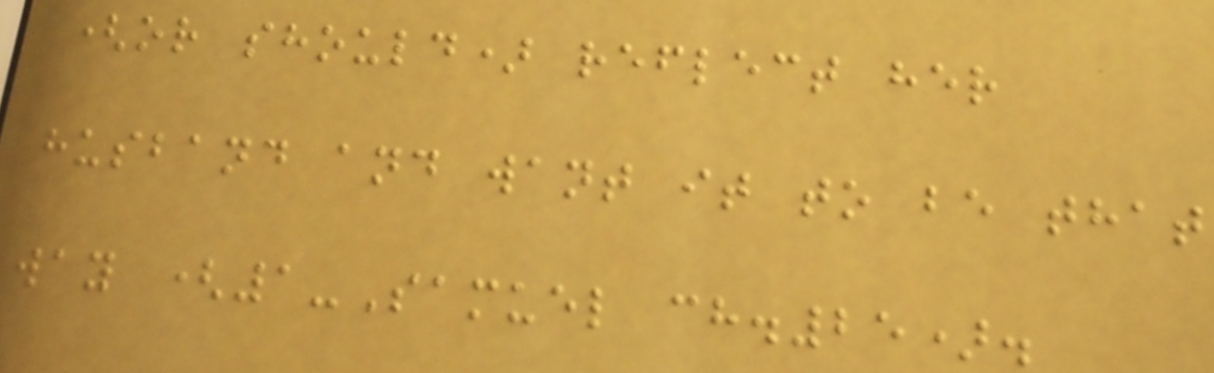(or should) reflect her
husband and want it to be that
way (1-Samuel ch.25).
